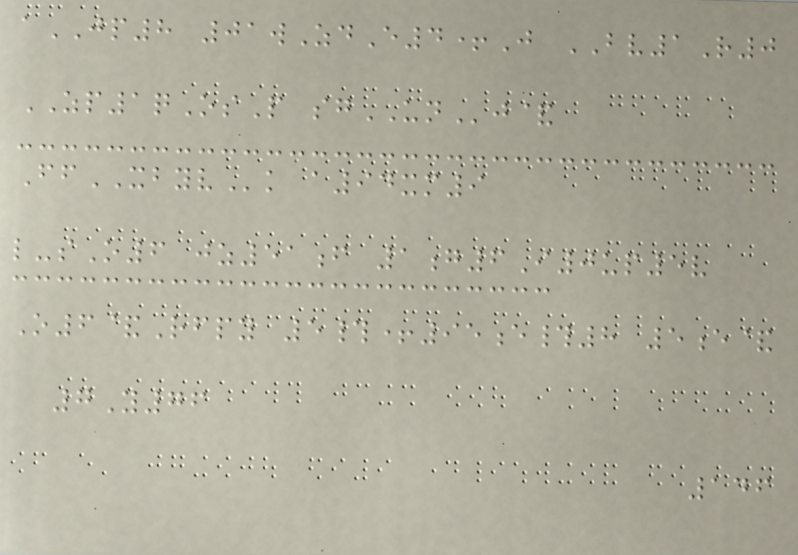aJP8 01wZdE4+J BV1R0
ZP1qOsP sgUNj&
FfXBYVk a94xm9
l-sO6 jz51f 1g6I0up5v
O6&Rfpy 5#+95e#8 5e&
7Y76
146
